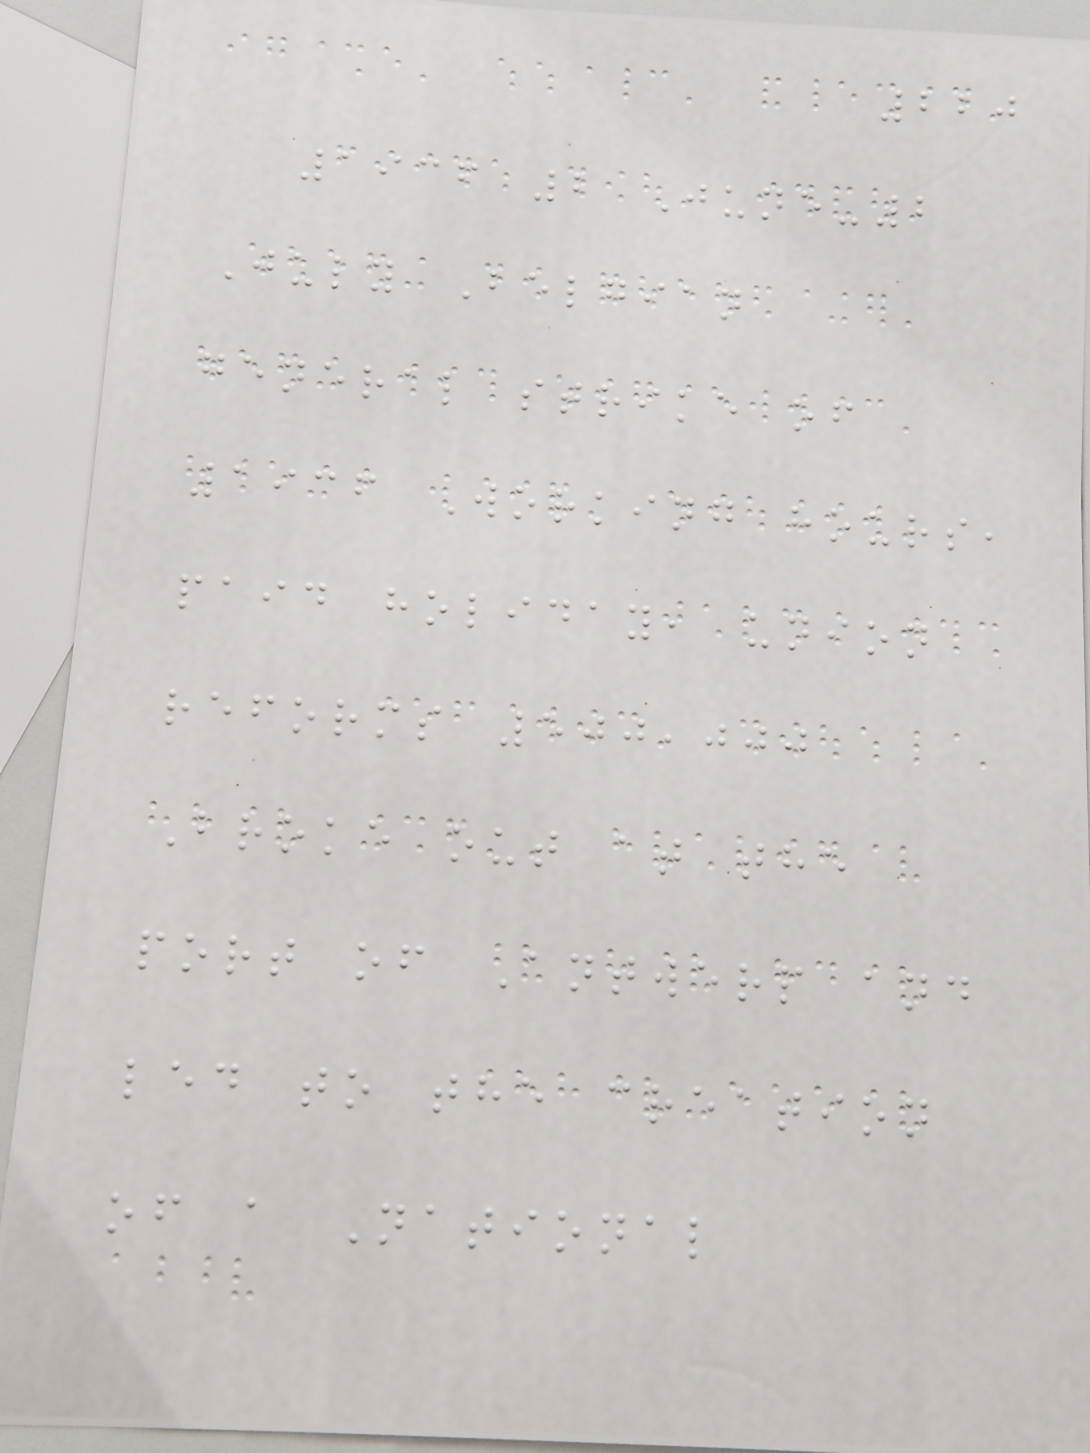220
1936 2 June-2
July Belgian
general strike of
1936 Working hours,
paid holiday, union
reforms 500,000
Broke out at the
port of Antwerp and
led to the creation
of a National
